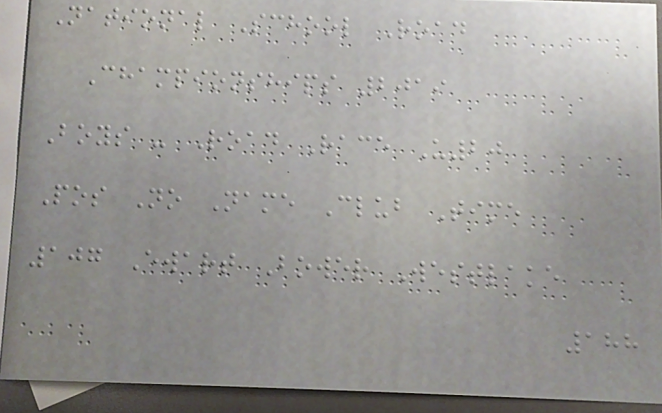National School Road
Championships 2019
Boys - Road Race U20
Pos No Name Club Time
107 Ewart Bower Westlake
188
